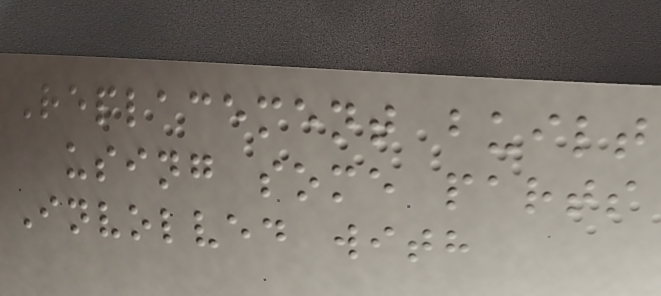Replacement built
using some parts
Involved with
